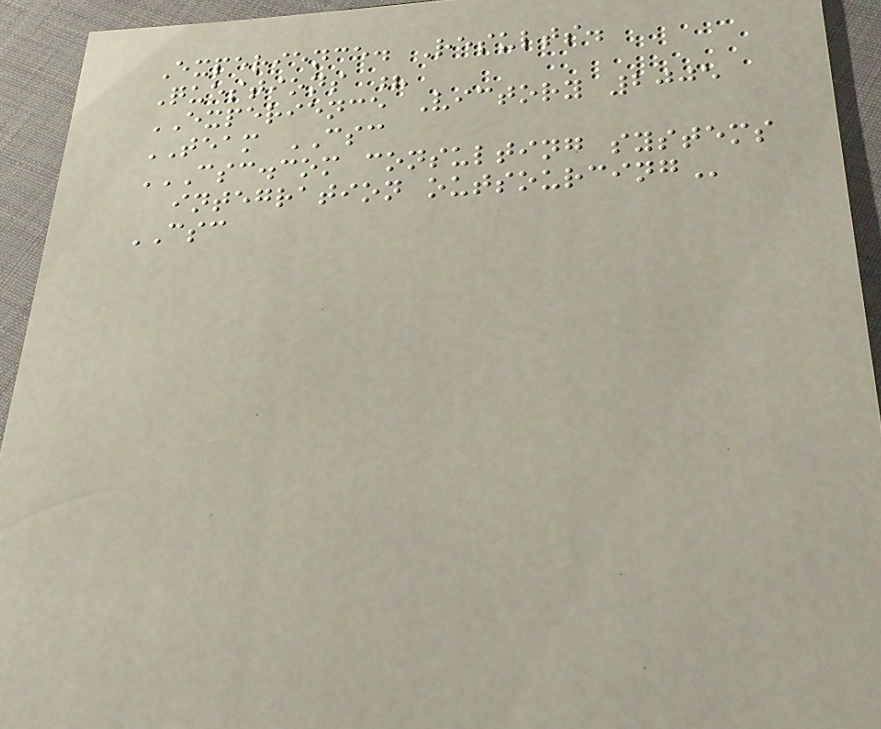Experience. Results.
Questions ?
EXPERIENCE Victory 2005
TEAM CSC
CSC.COM CONSULTING SYSTEMS
INTEGRATION OUTSOURCING
CSC
